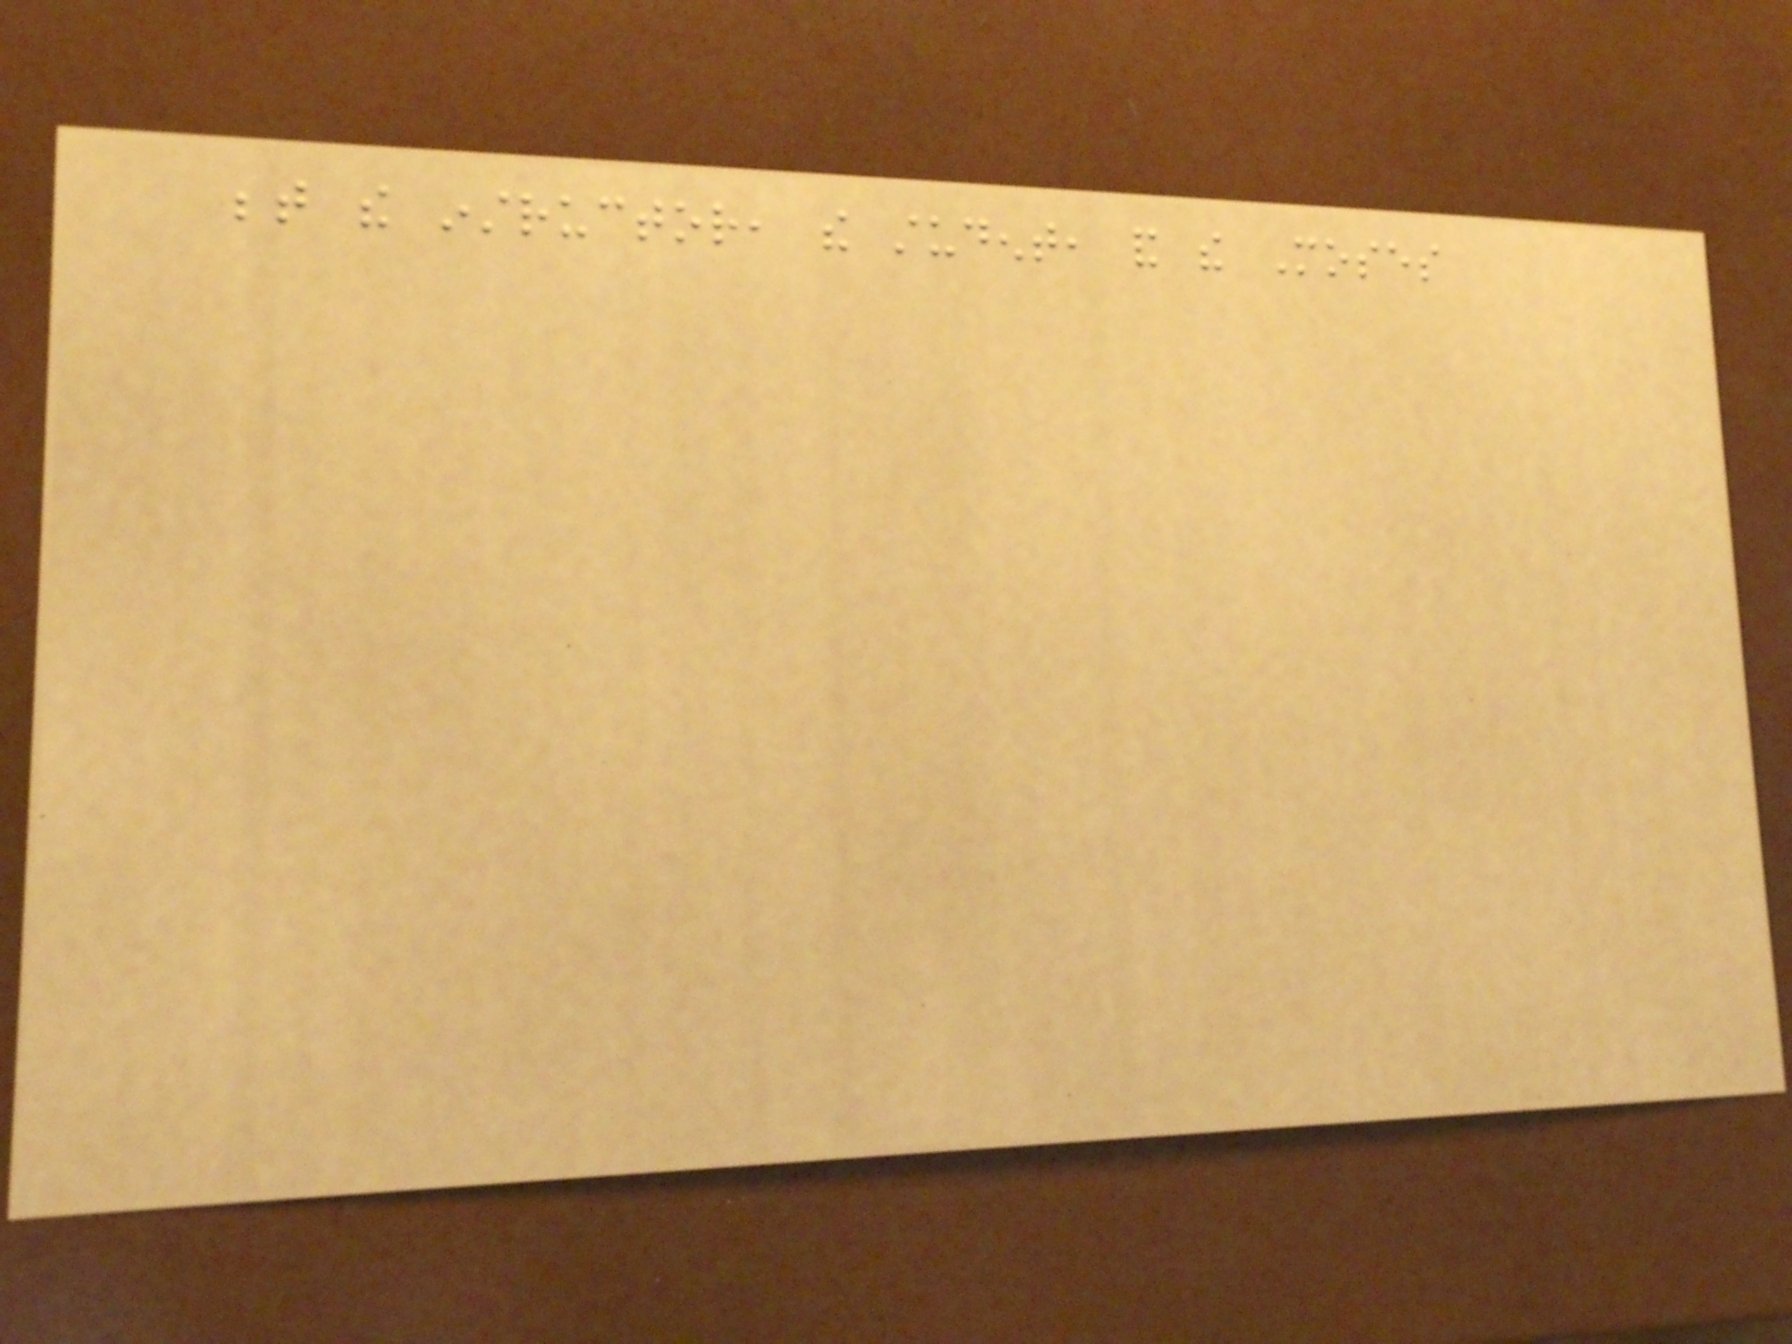between the instructor, the student, and the Moses
